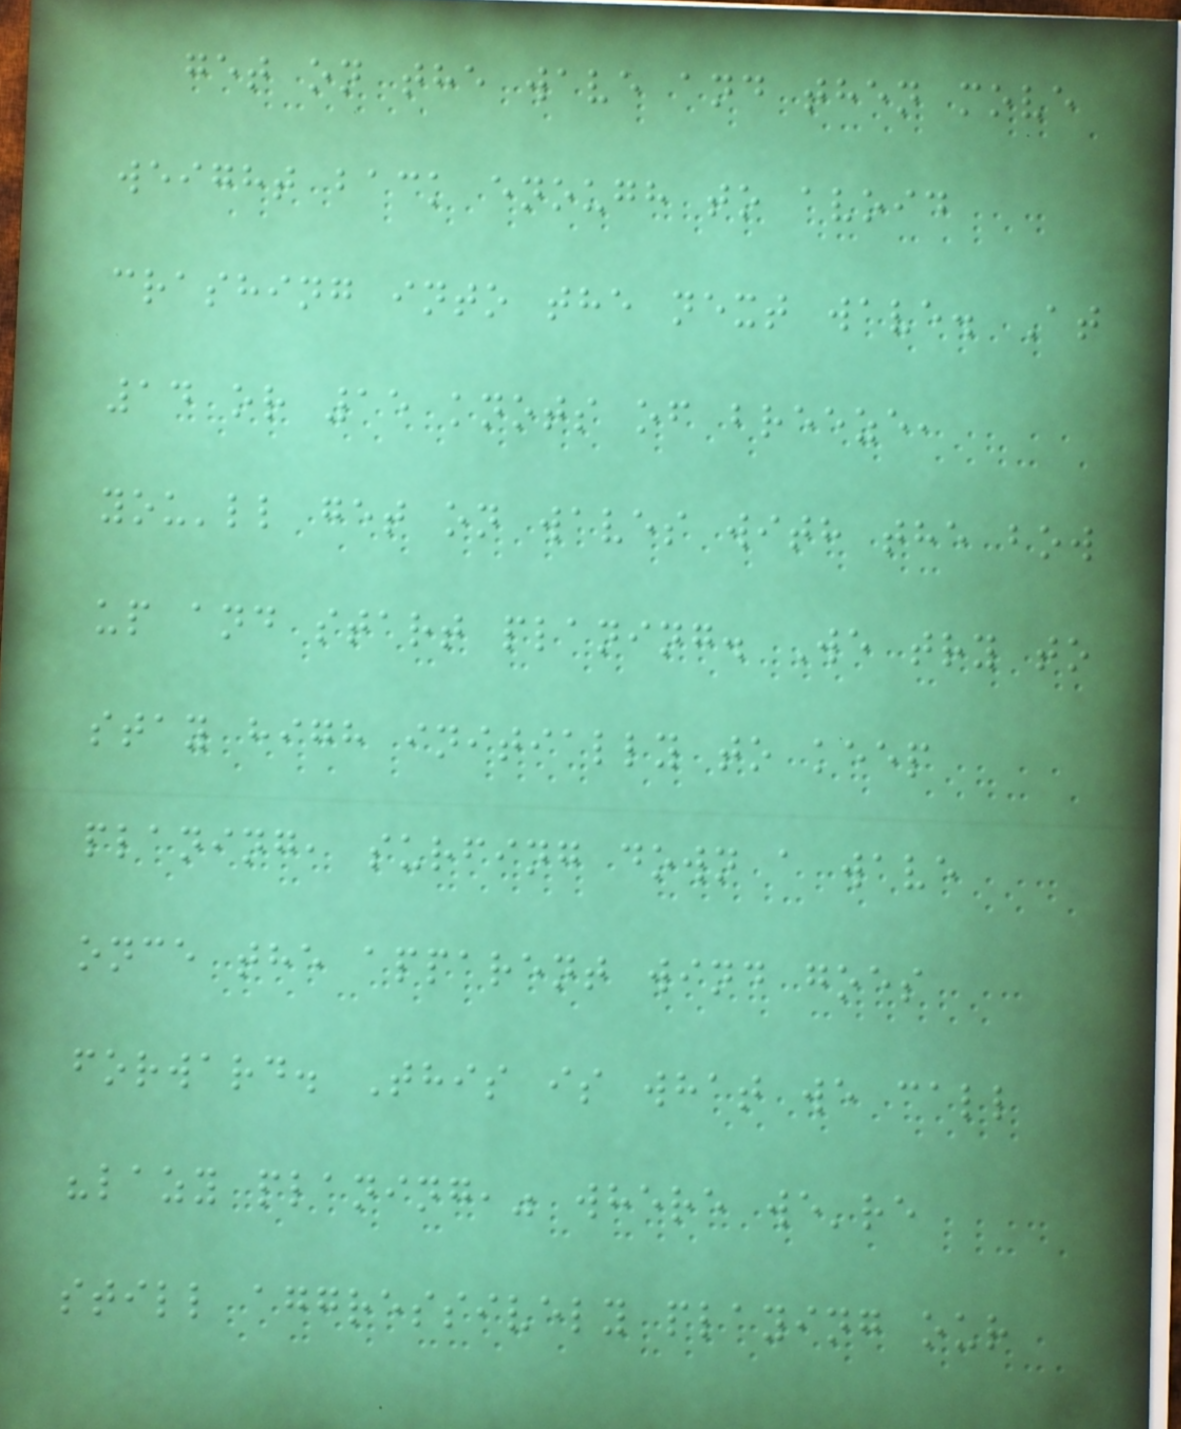get on the wave and then move
weight back enough to avoid
crashing into the next wave. At
14 or 15 knots of breeze,
you'll get on waves with the bow
up and start planing. We try to
stay high initially to keep
planing, surfing down a wave
once the apparent wind goes
forward. This is what we call
"lazy planing," where we're
still aggressively playing our
